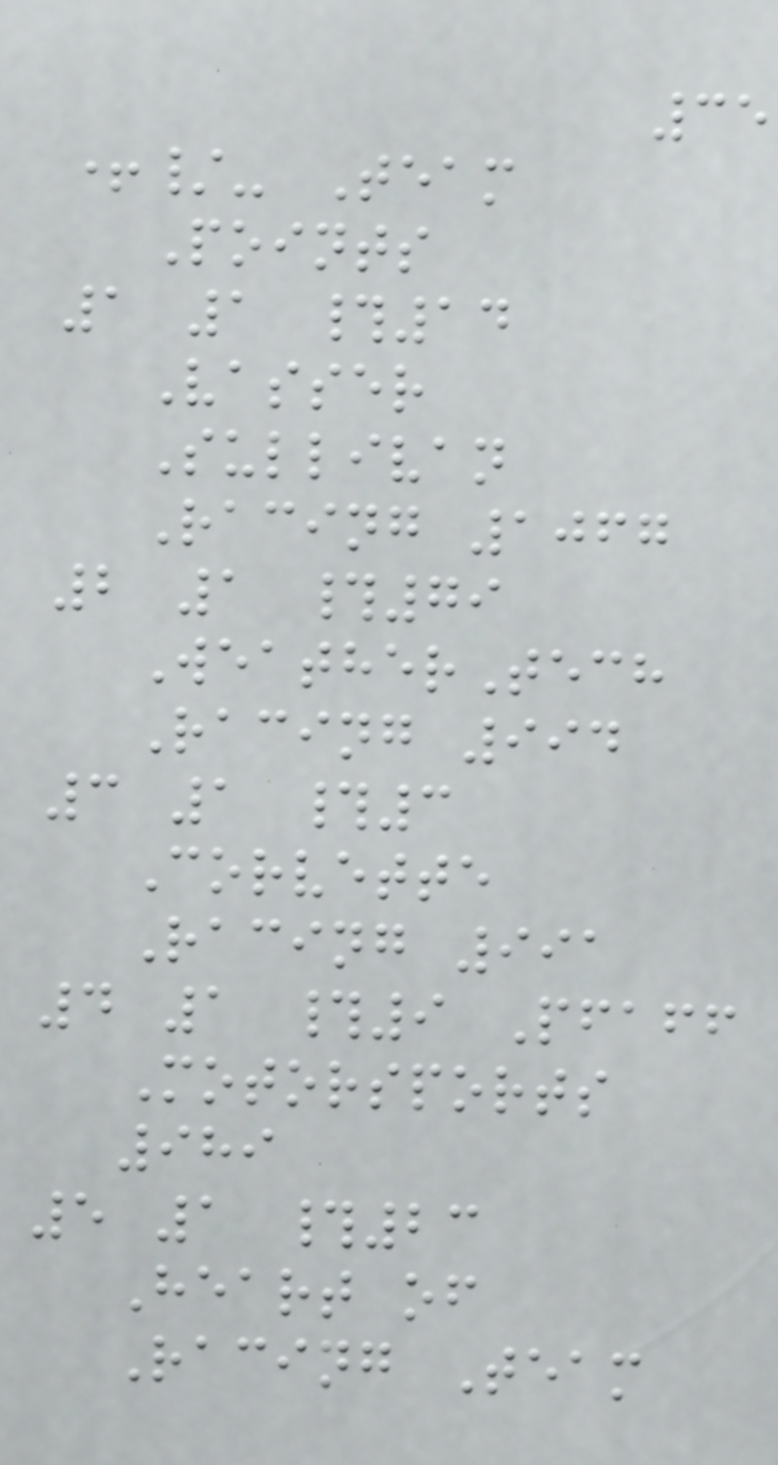35
+/- Team
Points
1 1 #14
Vasser
Sullivan
Racing 1067
2 1 #79
WeatherTech
Racing 994
3 1 #3
Corvette
Racing 991
4 1 #9 Pfaff
Motorsports
989
5 1 #23
Heart of
Racing Team
